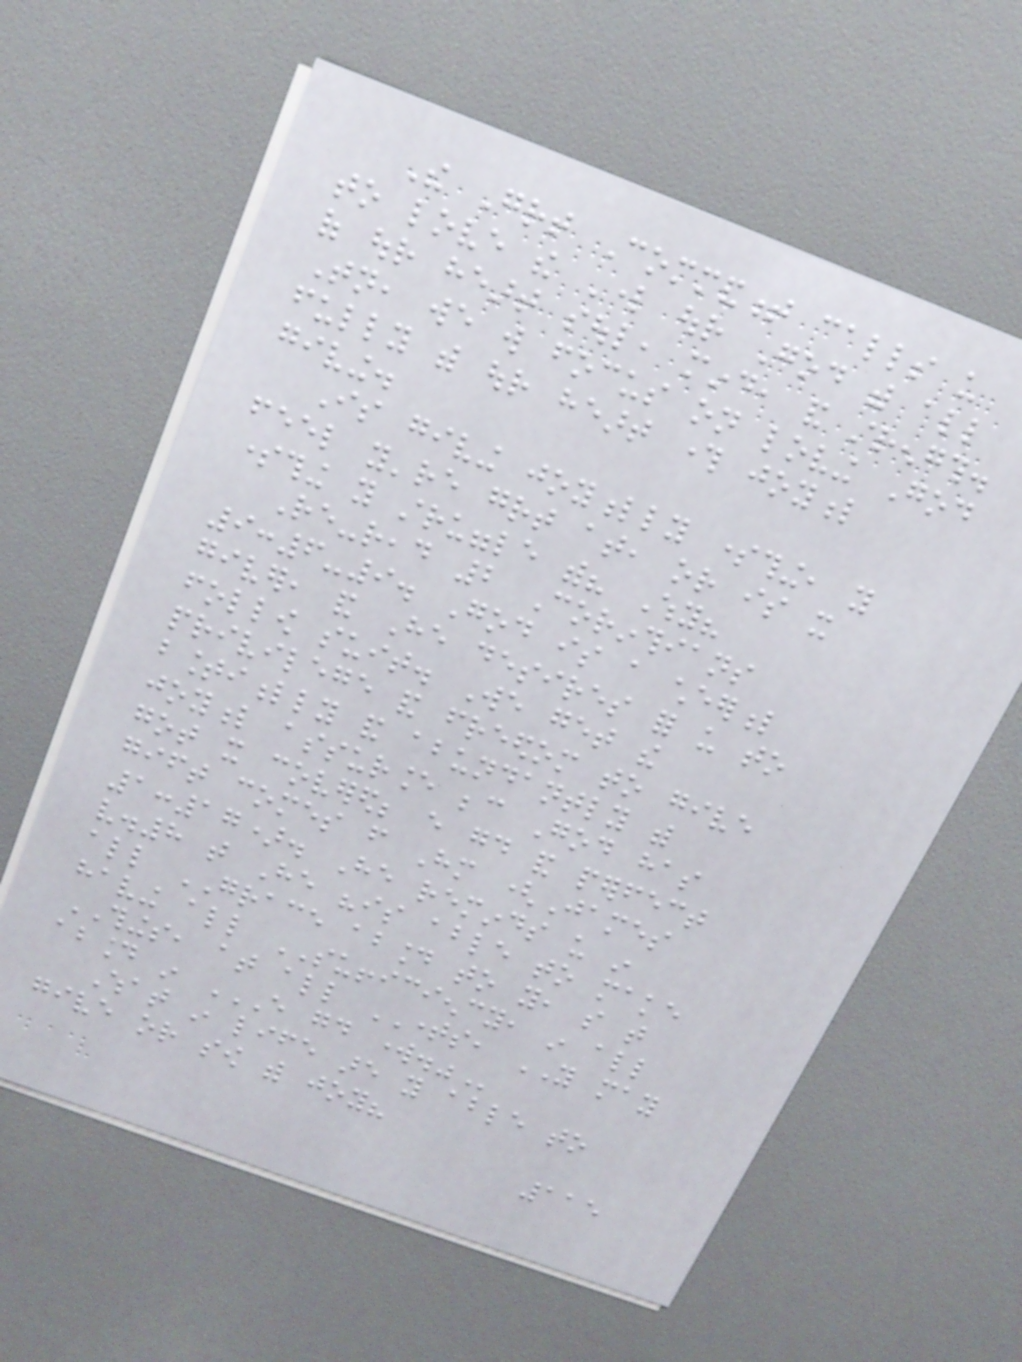The Great Commandment calls us
to love the Lord our God with all
of our heart soul, mind, and strength.
Tonight, we will focus on loving God
fully with our heart through joyful
giving.
Is giving joyfully something, you
feel you're great at, or is it
something you struggle with? Why?
Re-read 2 Corinthians
9:6-9. God is a cheerful
giver, and He desires for us to
follow suit. We get the
privilege and freedom to give
bountifully and abundantly with
joyful assurance because God has
got it covered; every good and perfect
gift comes from Him (James
1:17). He reminds us in
v.8 that He "is able to make
all GRACE abound to you, so that
having all SUFFICIENCY, in all
THINGS, at all TIMES, YOU may
abound in EVERY GOOD WORK."
What in life are you able to
give or sow with joy?
115
